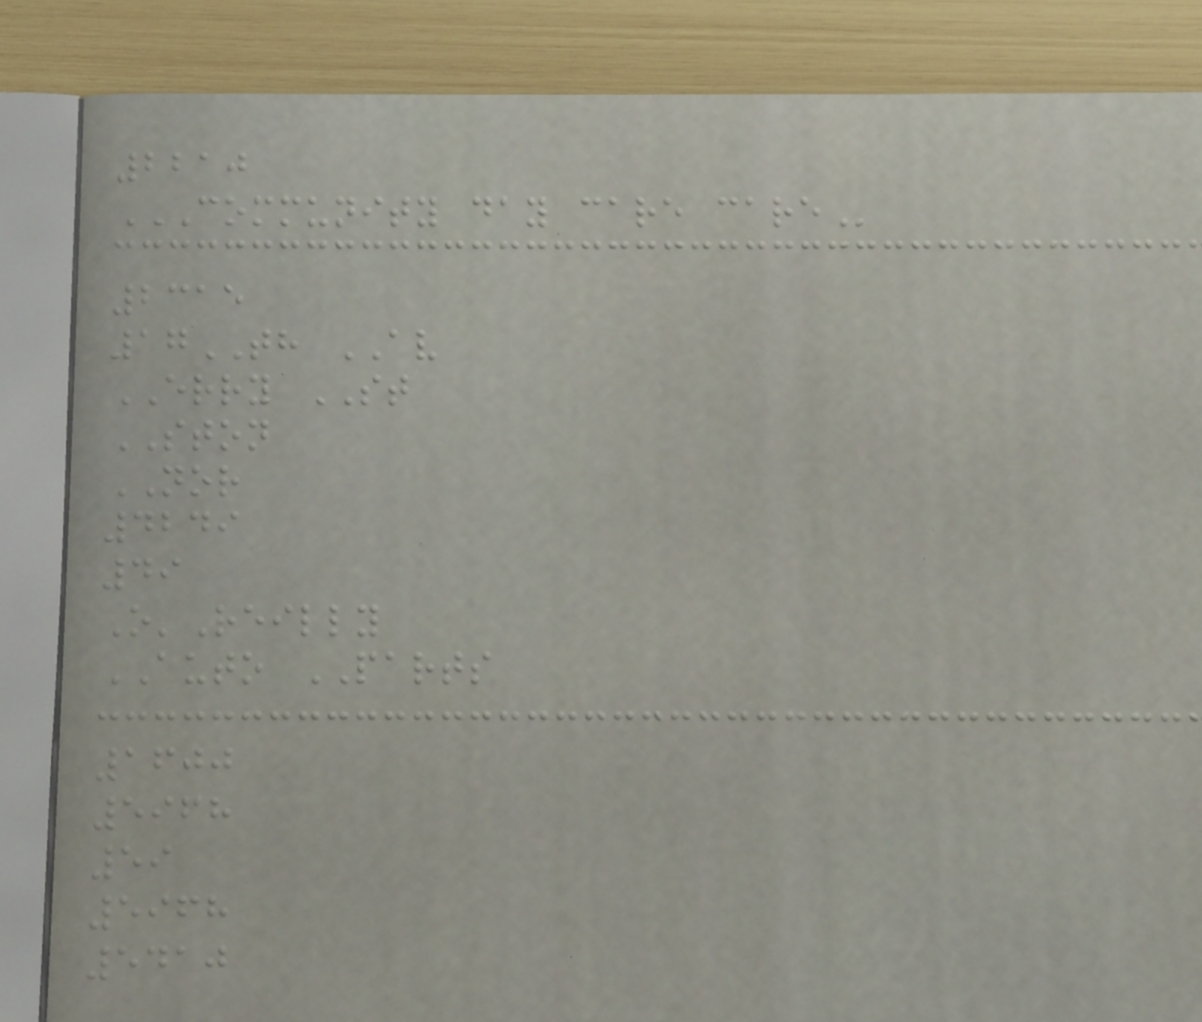2210
COMMUNITY DAY CARE CARE
2315
17TH AV
ERRY ST
STON
NOR
4249
49
O'Reilly
AUTO PARTS
1600
5968
59
5968
5410
